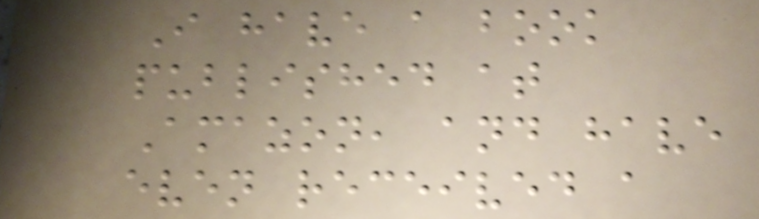I have a book
published at
Amazon, and have
even received a
